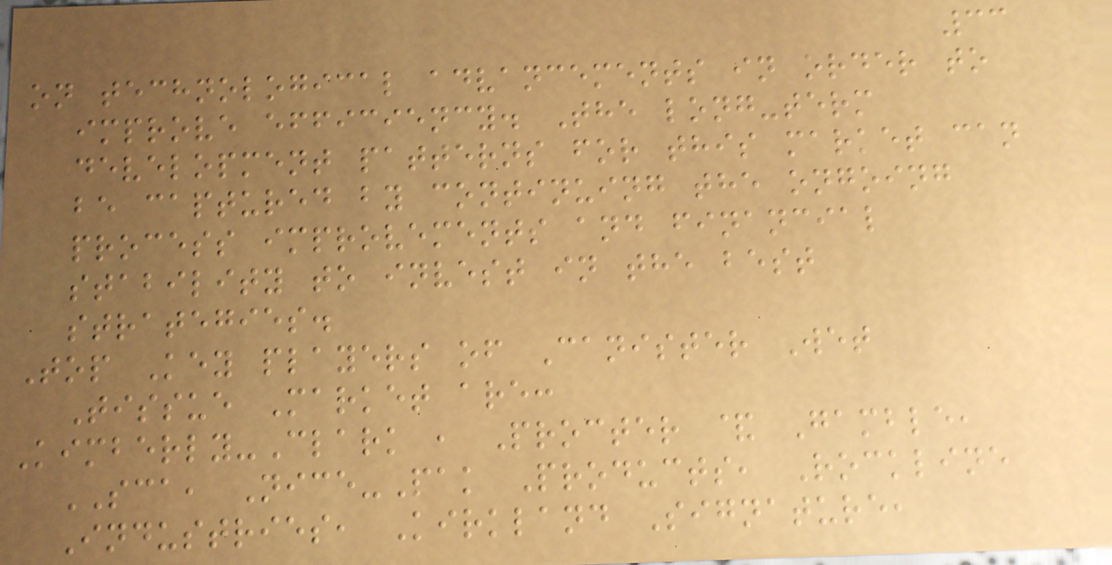33
on technological advancements in order to
improve efficiency. The long-term
development patterns for this market can
be captured by continuing the ongoing
process improvements and financial
stability to invest in the best
strategies.
Top Key players of Canister Wet
Tissue Market are:
Kimberly-Clark , Procter & Gamble,
SCA, Nice-Pak Products, Rockline
Industries, Kirkland Signature,
